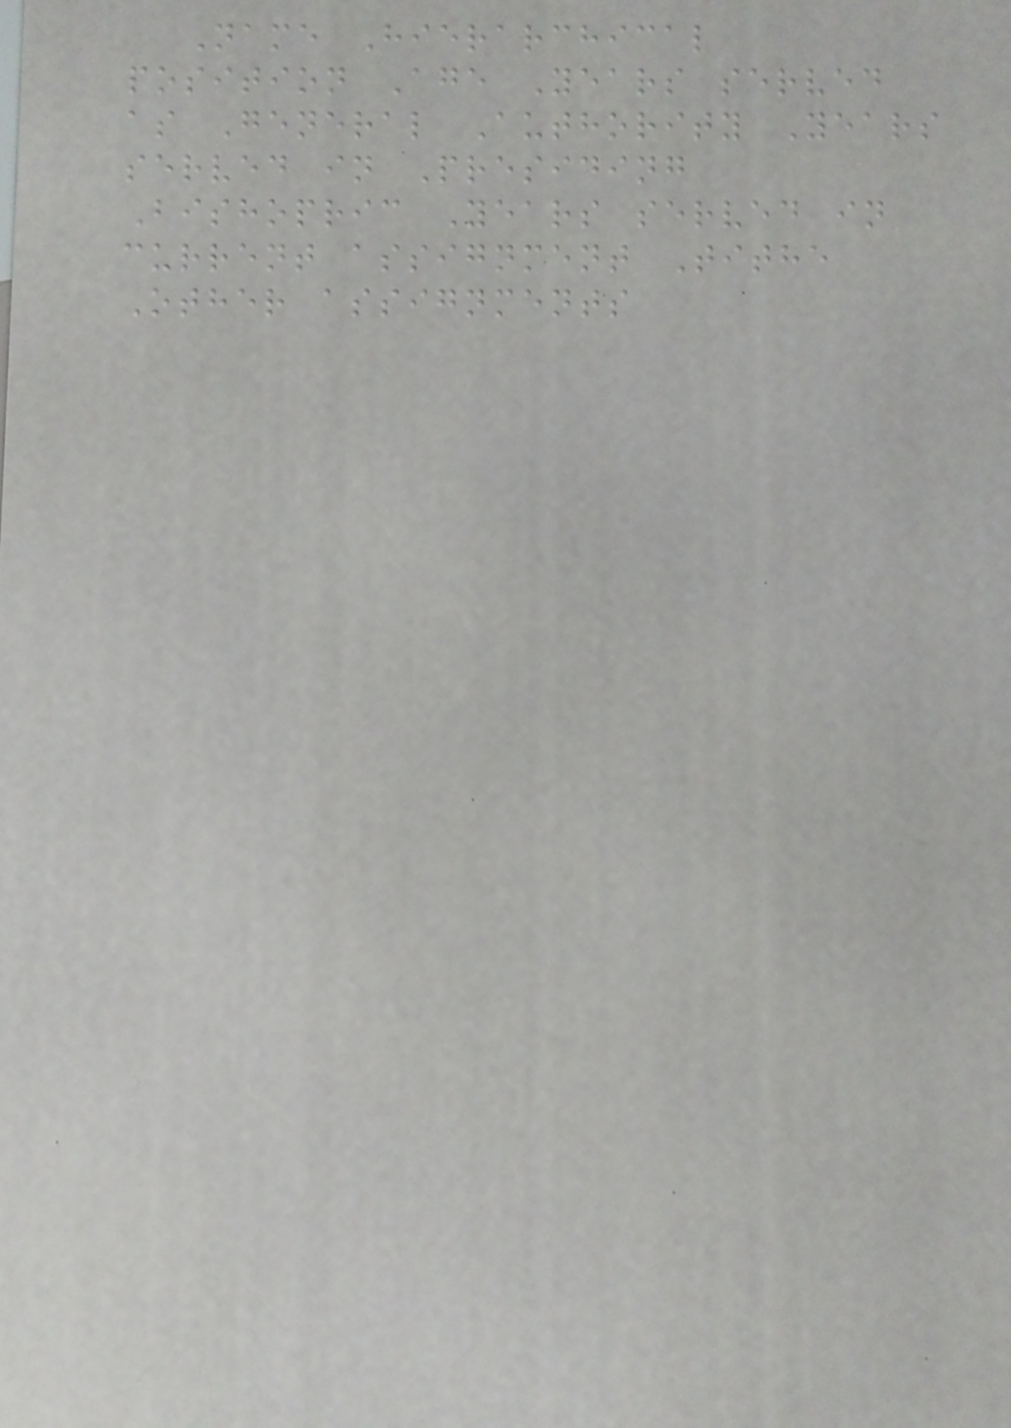Name Hierarchical
position Age Years served
as General Authority Years
served in Presiding
Bishopric Years served in
current assignment Tithe
Other assignments
